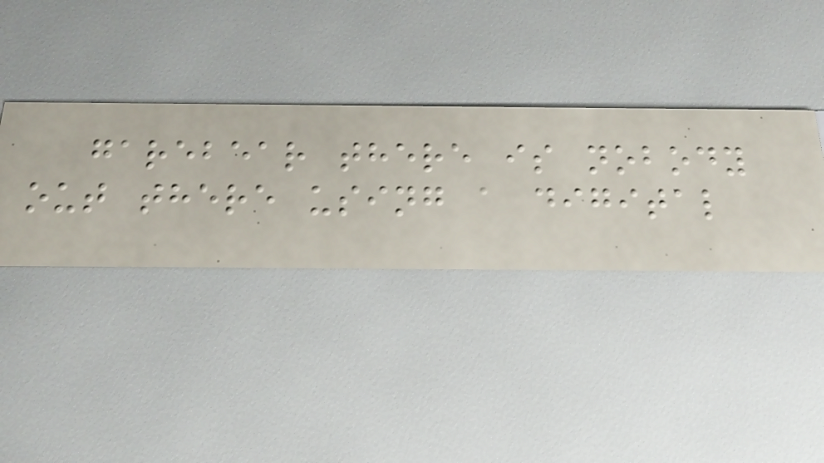garebear there is nobody
out there using a digital
